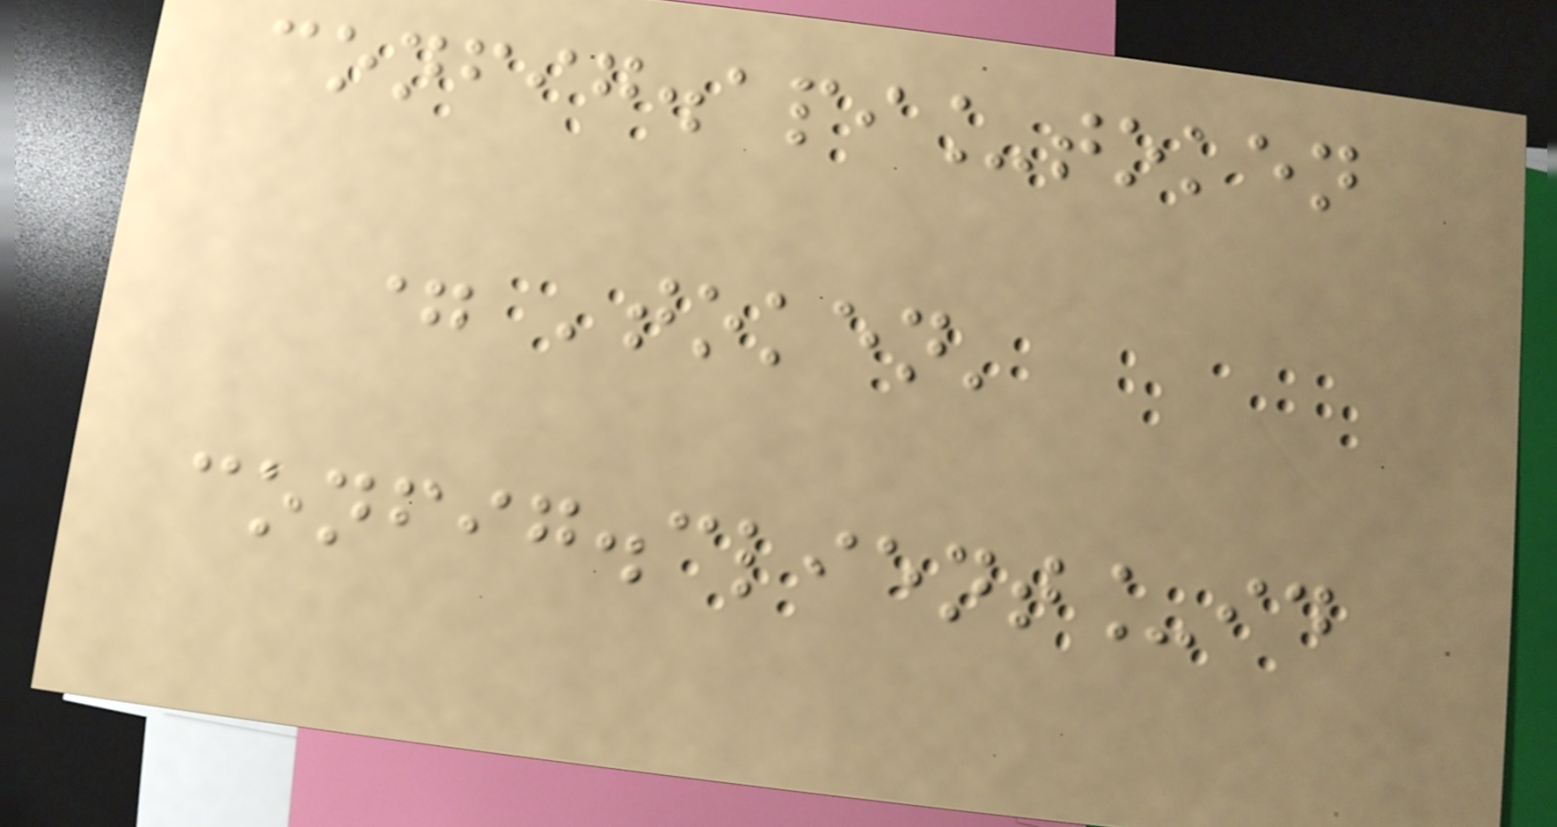config.api_token
= 'token'
config.client_id
